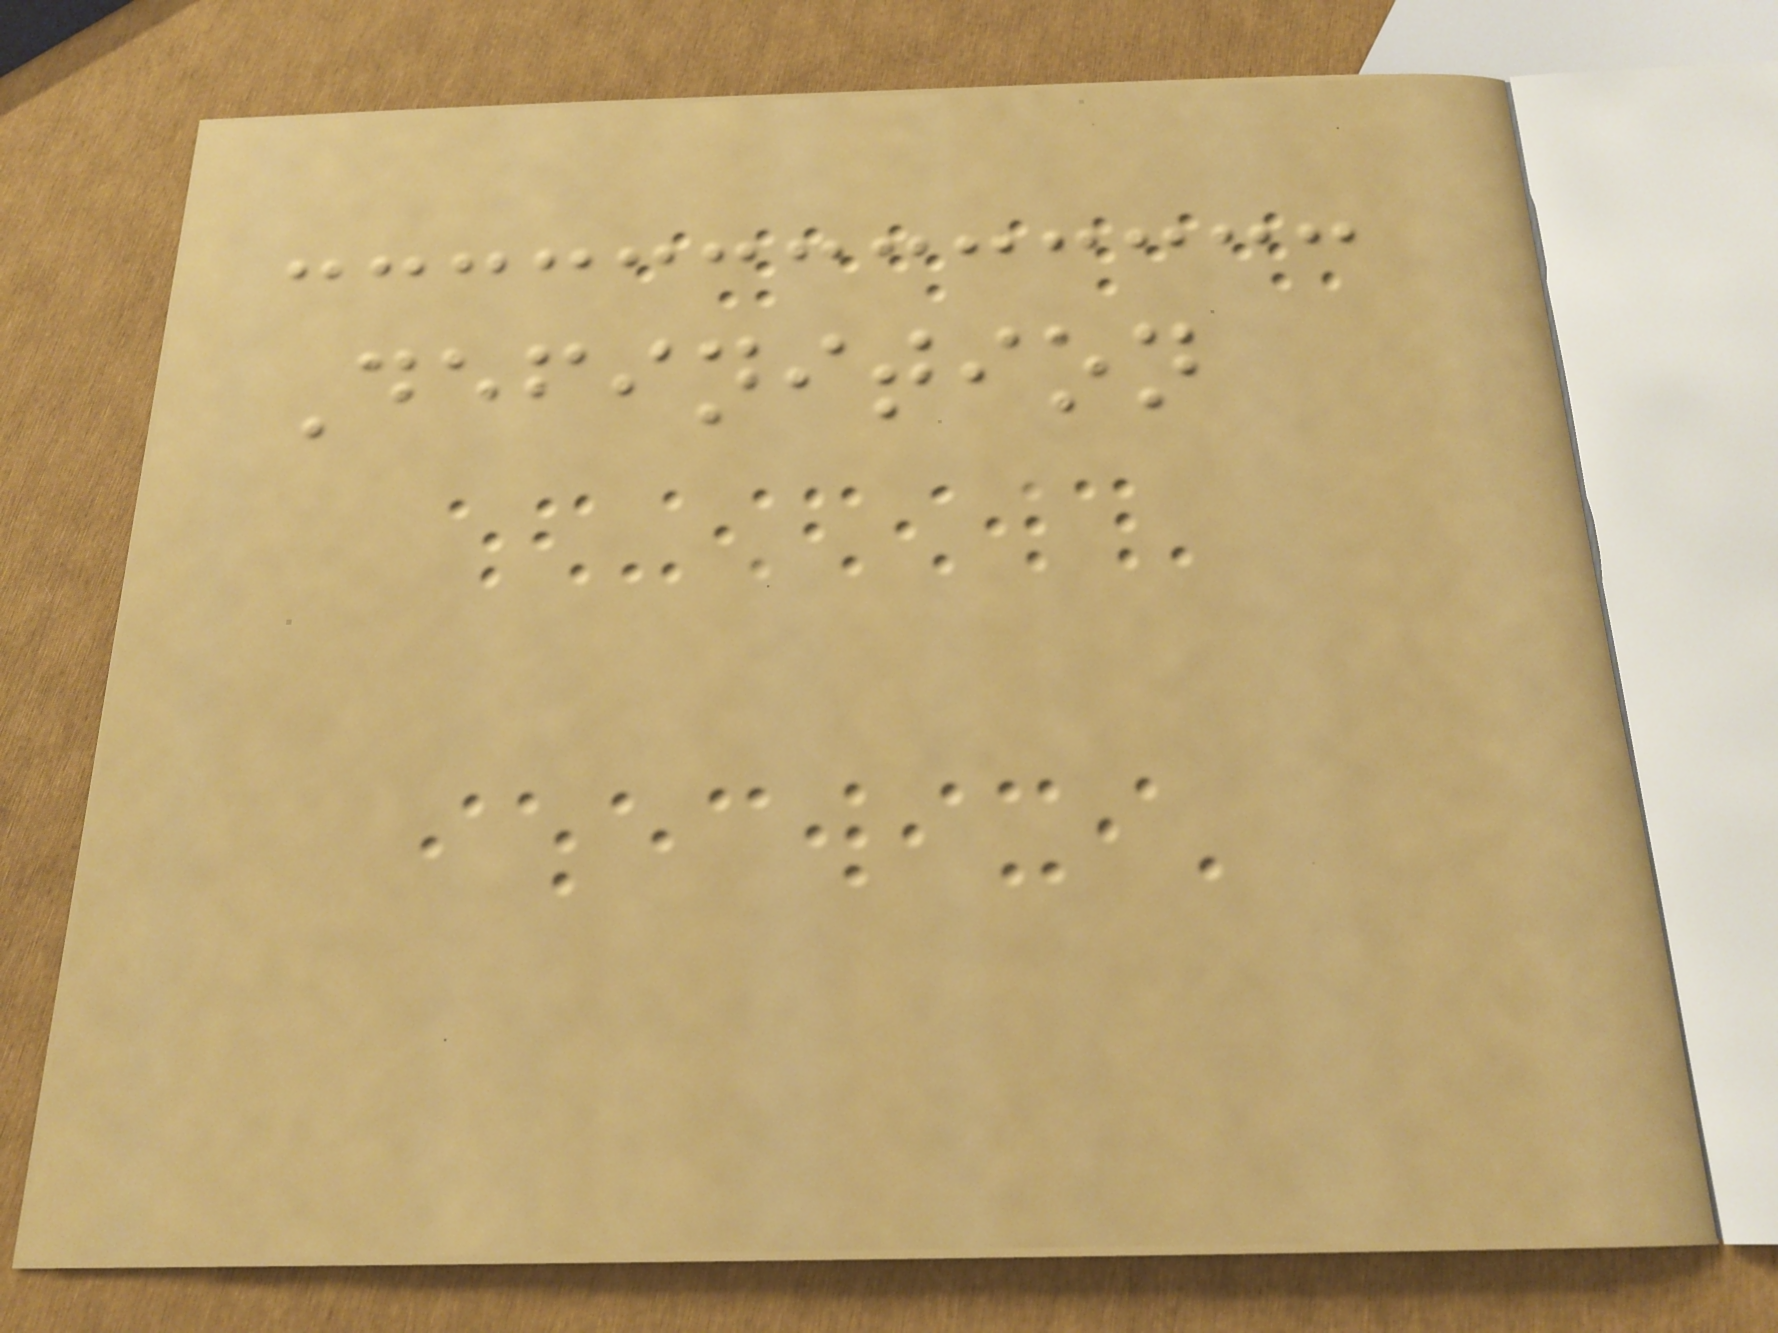Definition
